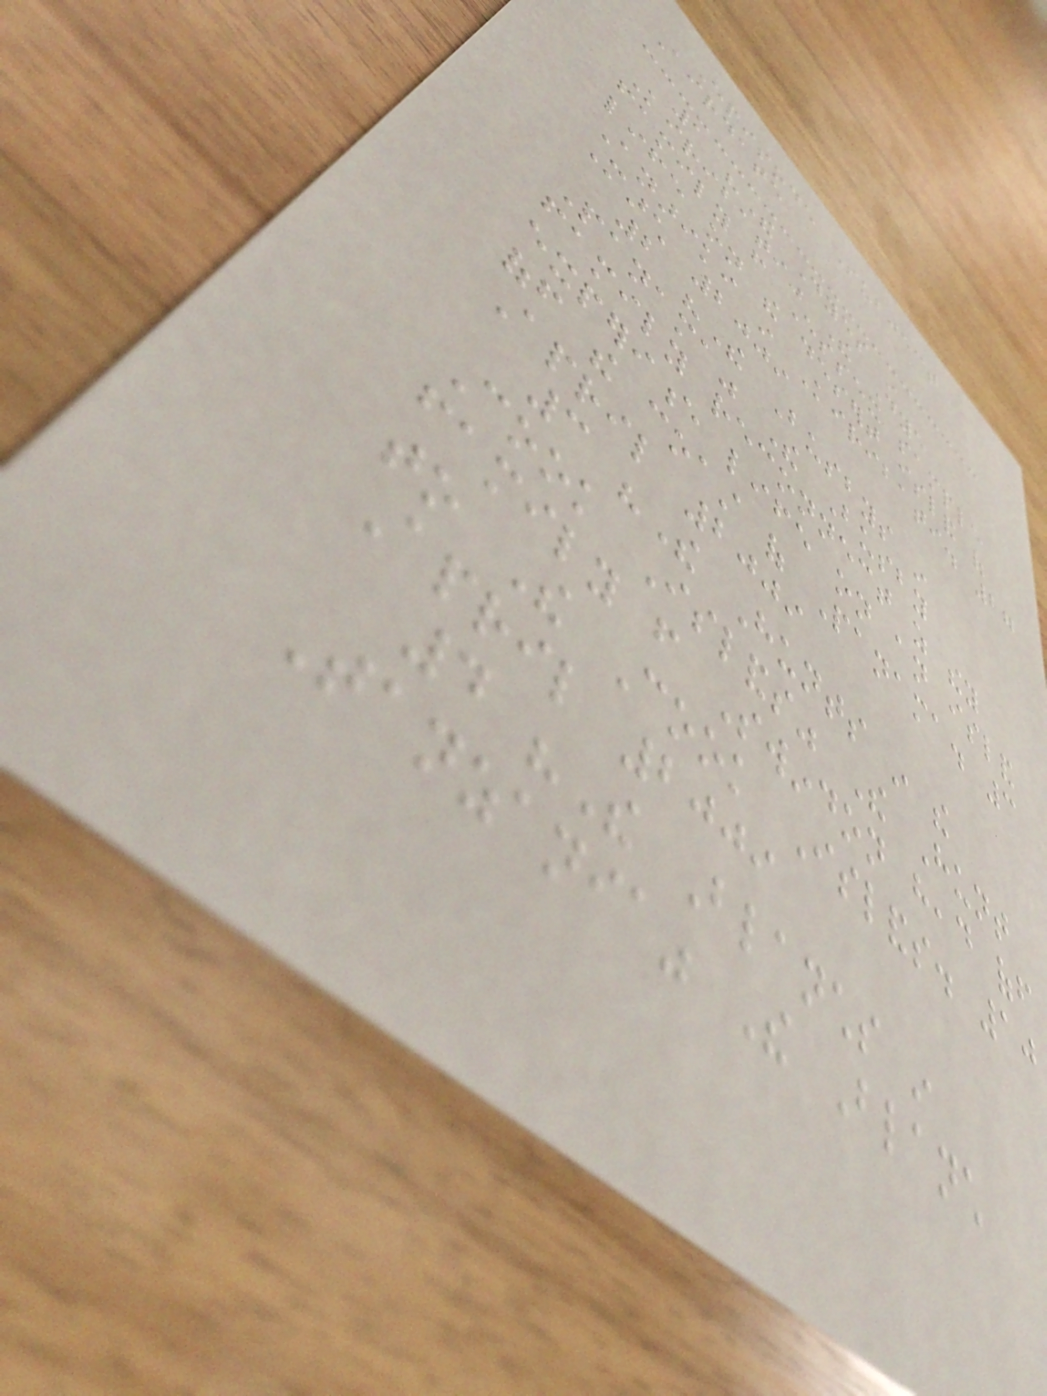Episode Subject
Airdate
1 "The Dyes in
Kiribati" The Dye
family from Essex sample
life on the desert island of
Anariki in Kiribati. 27
March 2009
2 "The Busbys in
Panama" The Busby
family reconnect as they
experience life on an island
off the coast of Panama. 3
April 2009
3 "The Hunts in the
Cook Islands" The Hunt
family from Swindon head off
to The Cook Islands. 10
April 2009
4 "The Blanchs in
Tanzania" The Blanch
